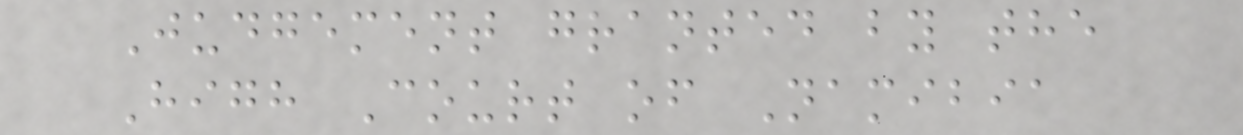Judgement granted by the
High Court of Namibia
